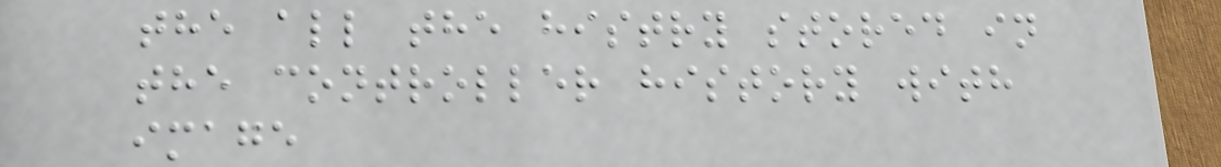the all the histry stored in
the controller history with
image
